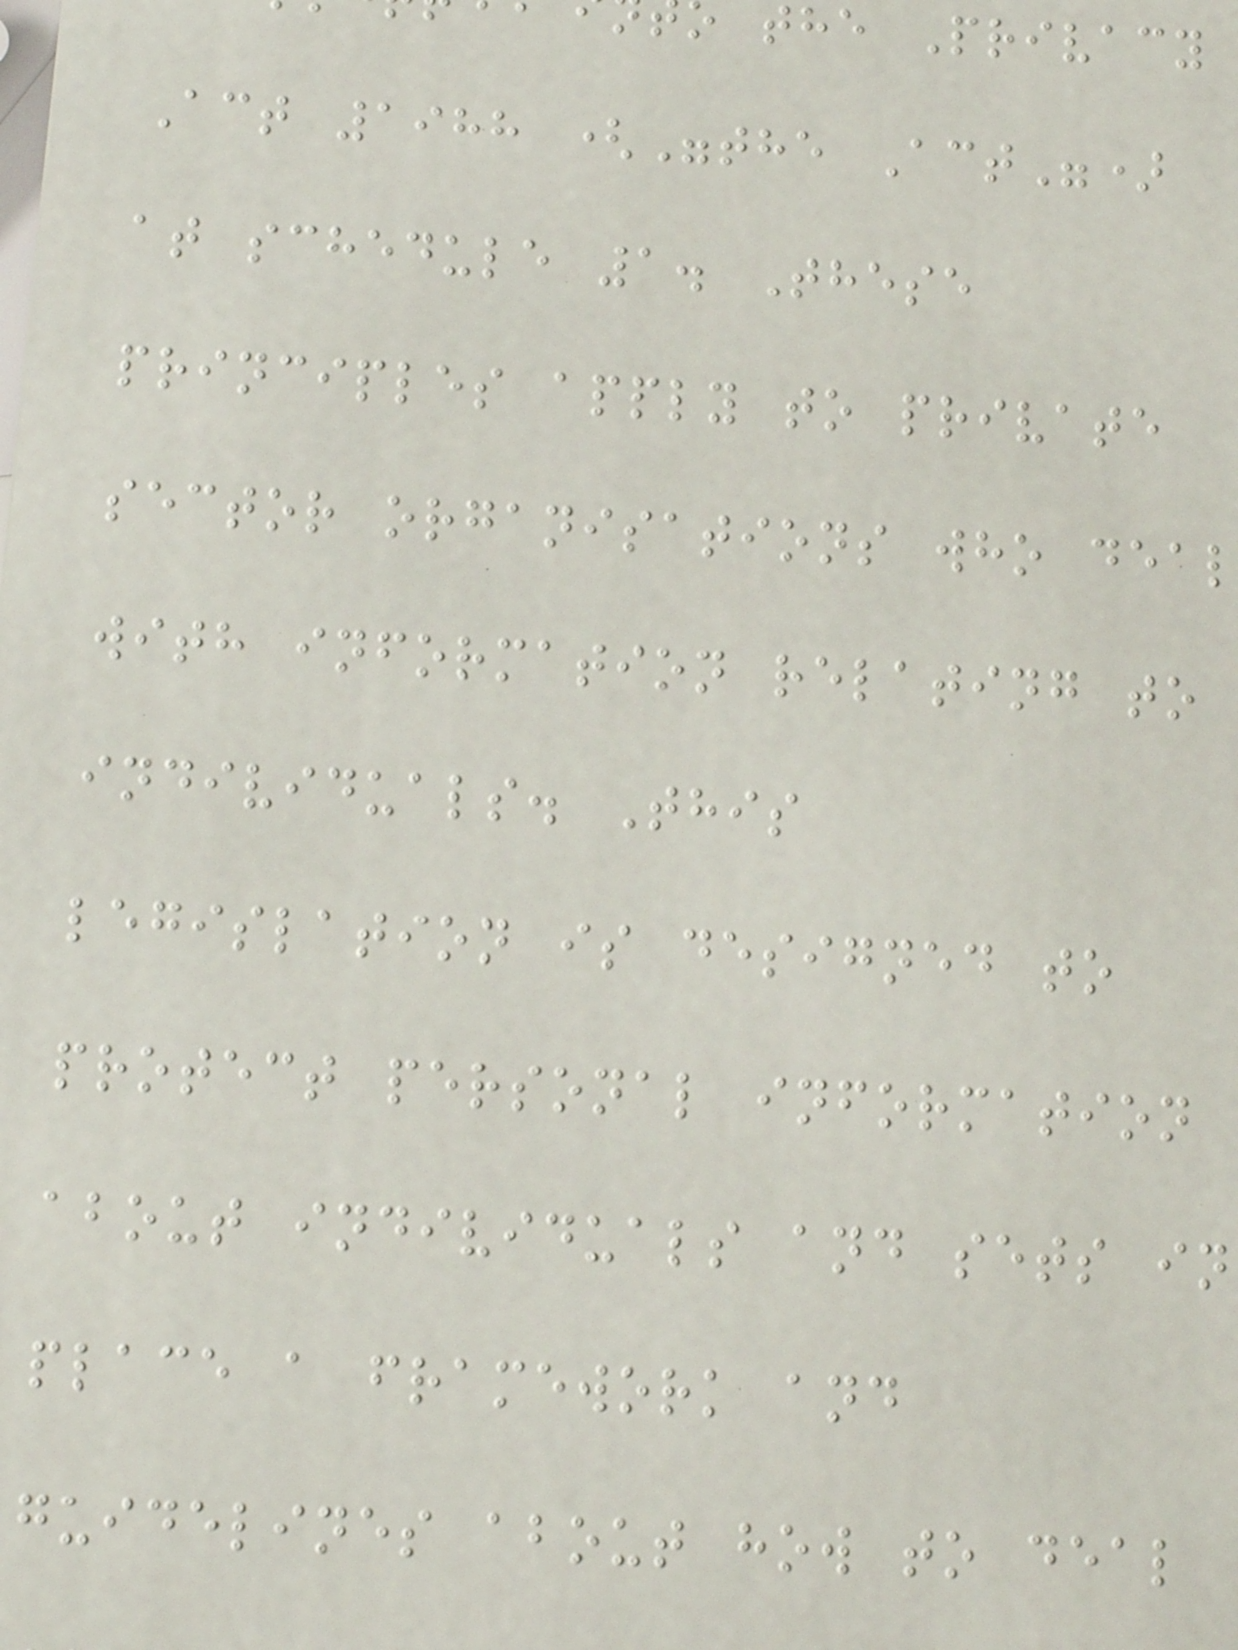the Privacy
Act 1988 ("the Act")
at schedule 1. These
principles apply to private
sector organisations who deal
with information relating to
individuals. This
legislation is designed to
protect personal information
about individuals and sets in
place a framework and
guidelines about how to deal
